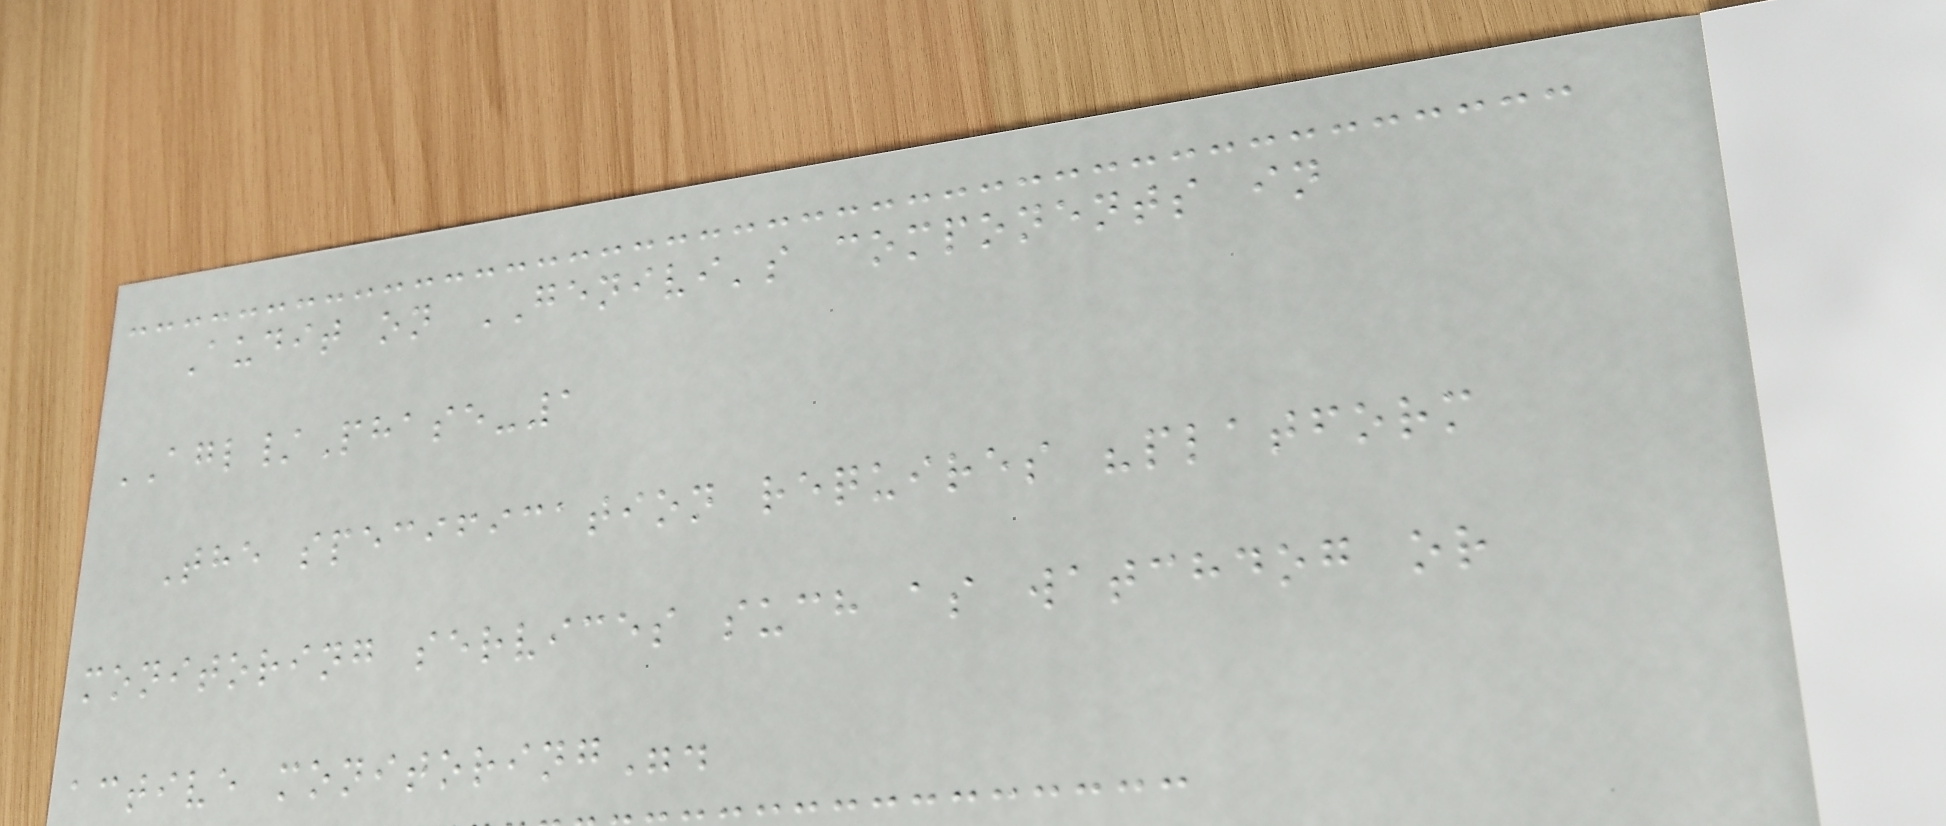Audit on GENIVI's components in
AGL/Phase-1
The specification requires "platform
monitoring services such as watchdog or
active monitoring".
